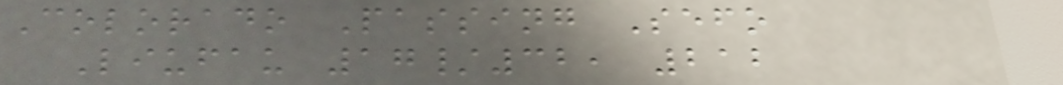Colorado Passing Sefo
Liufau 17/32, 212
